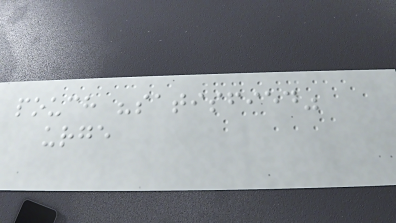pouch "satisfied"
urge
